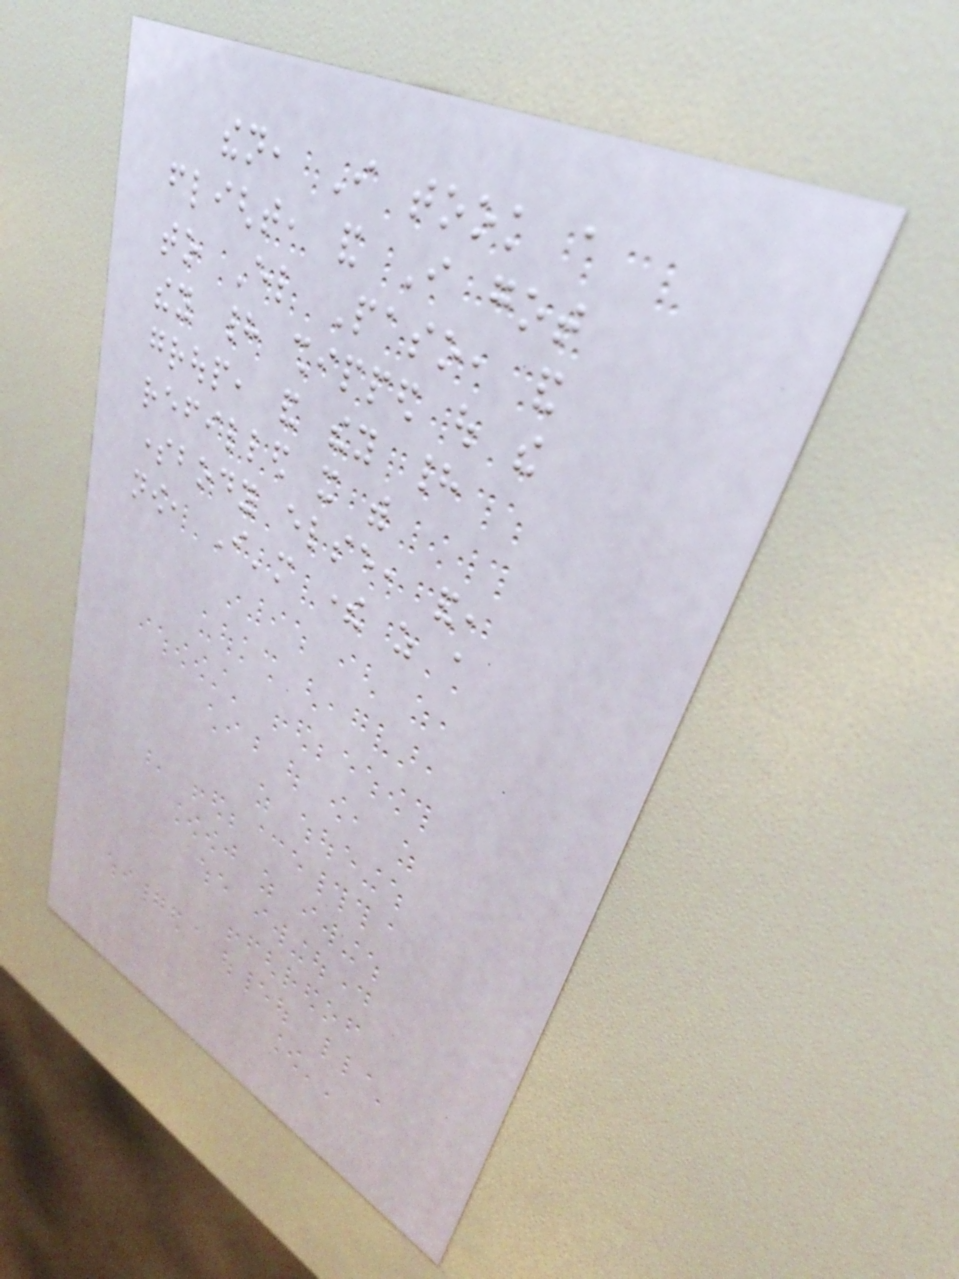then, I took a
flight, and I got
to El Paso, and
they had shipped out the
group, and they had
refilled it with
somebody else, and,
now, I'm there as a
